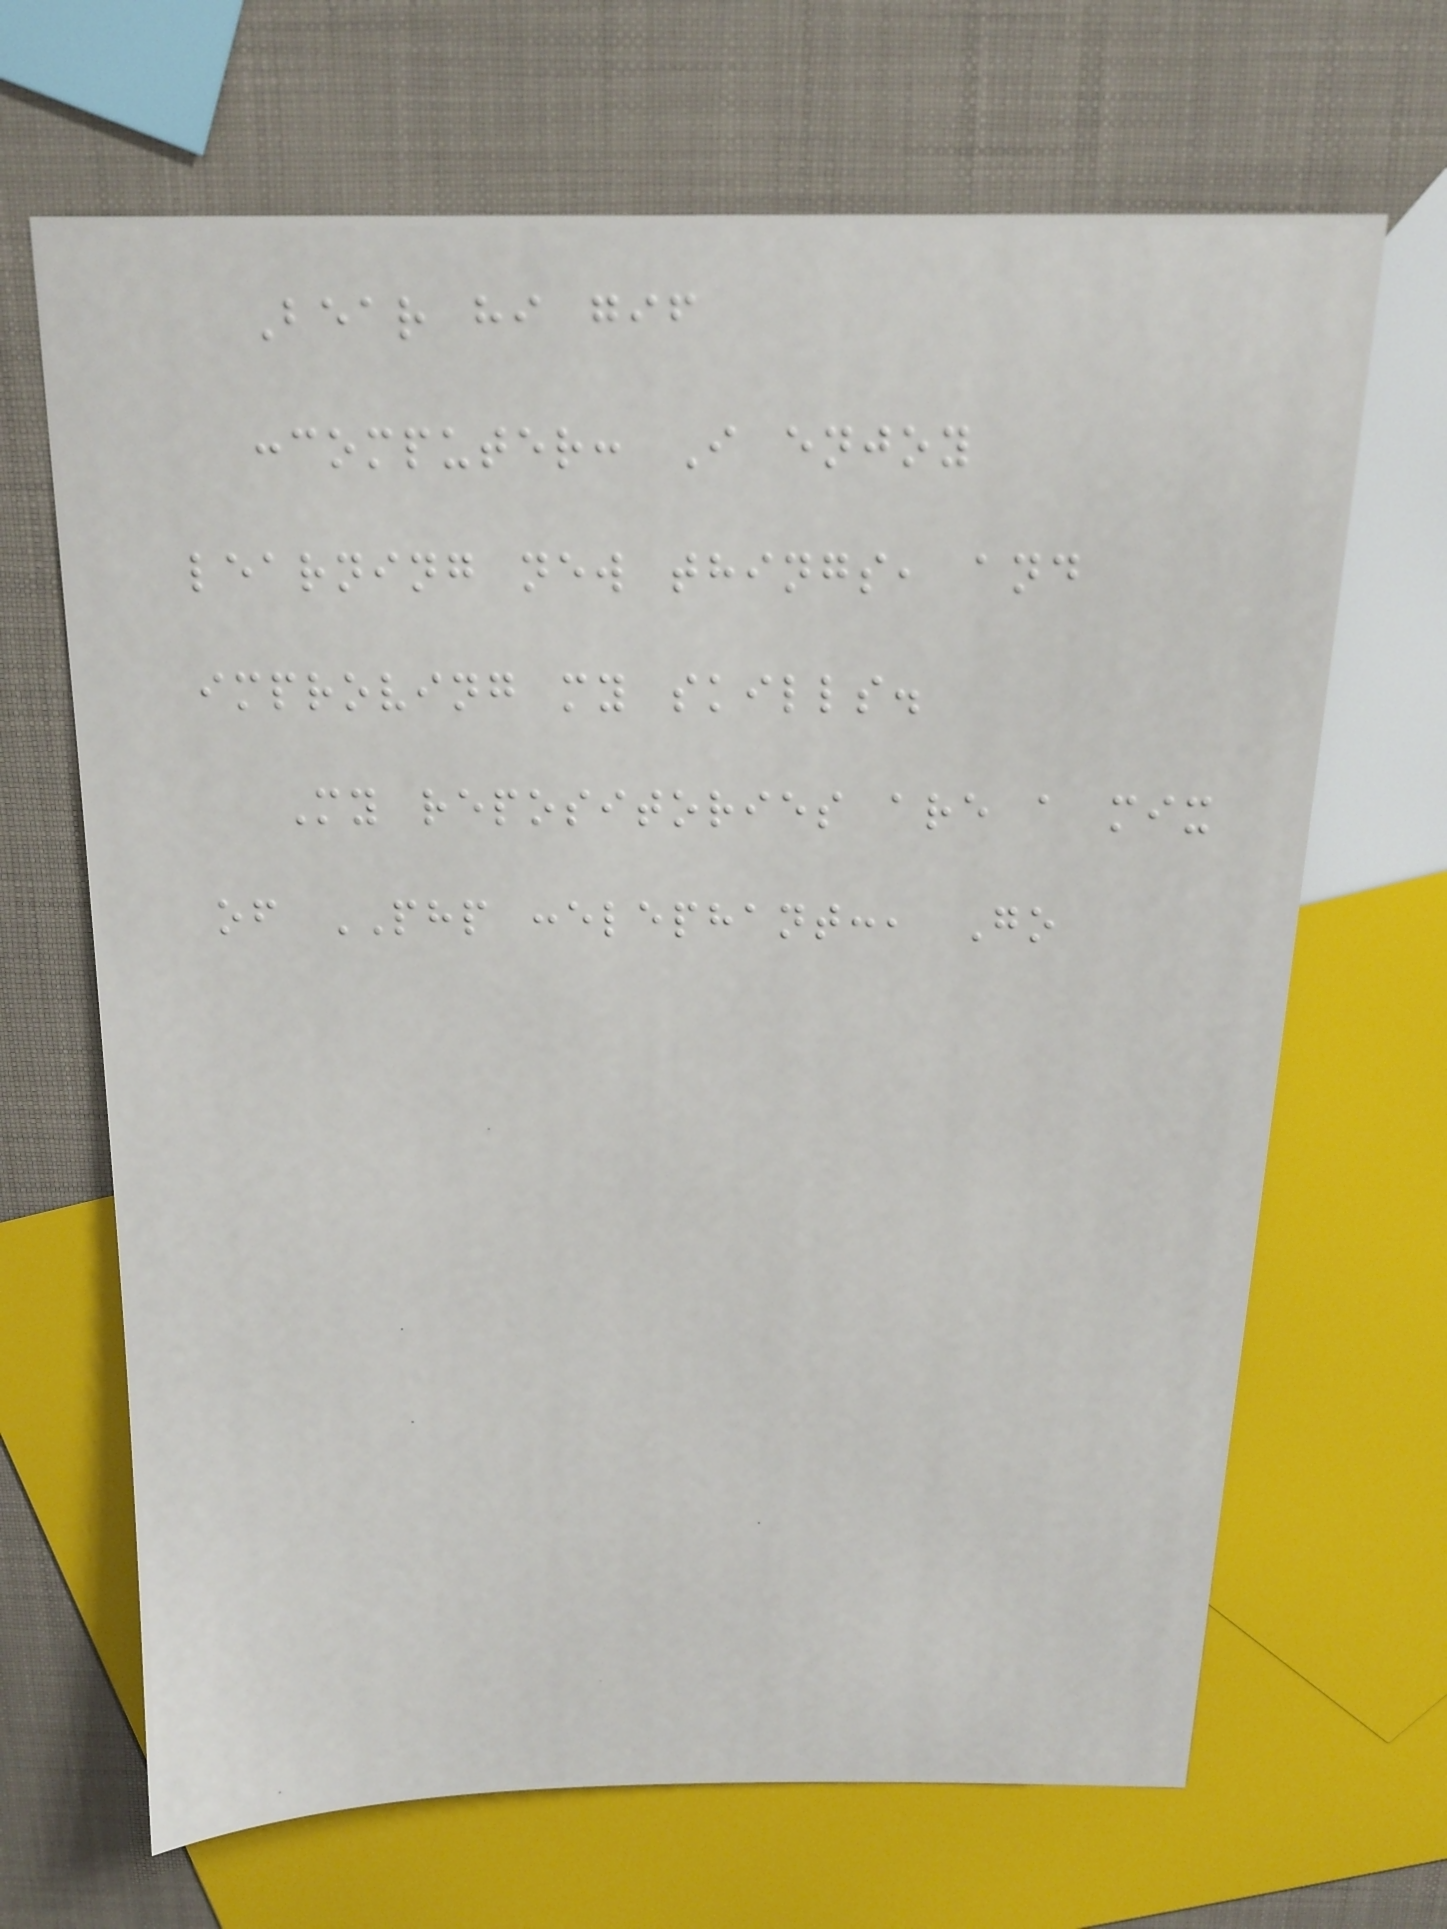Bear hi gif
:computer: I enjoy
learning new things, and
improving my skills.
My repositories are a mix
of PHP :elephant:, Go
